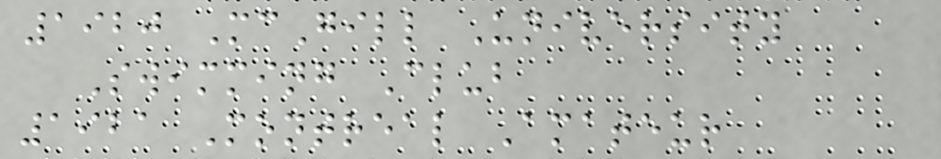1920 McGill University
Swimming Club
1921 Montreal Amateur
